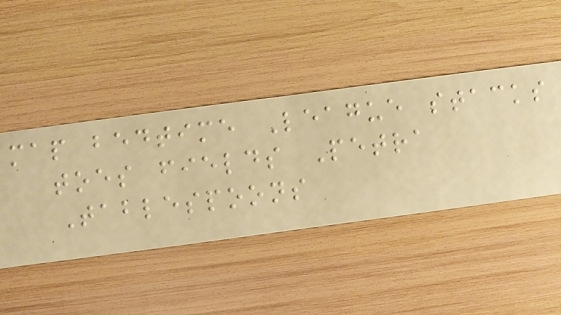map bedtime League stacks
toes fields Petra
Tablespoons
